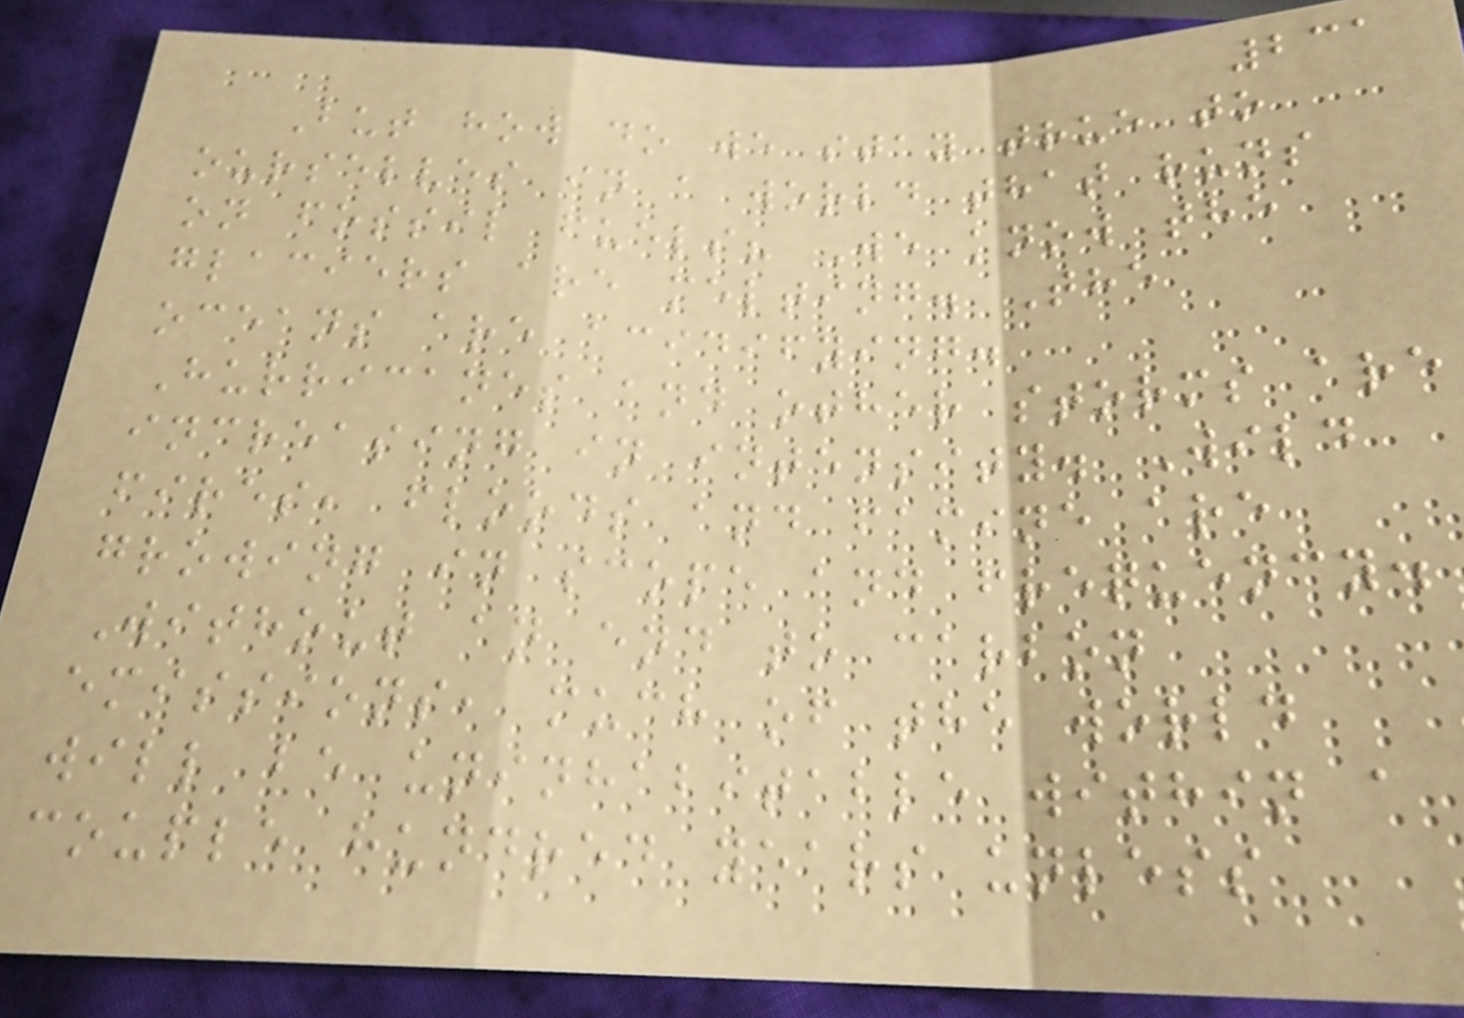231
But how do we stay true to
ourselves in a world that runs
on fossil fuels? We know the
glaciers are melting. The
oceans are acidifying.
Hurricanes and other storms are
increasing in intensity. Wild
fires, floods and famine are
growing in scope and frequency.
Without an end to carbon
emissions, much of the world
will be uninhabitable within a
couple hundred years unless
